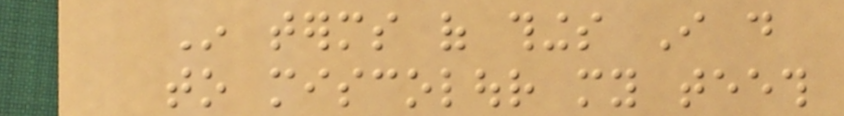In terms of things I do
to miscolour my teeth
